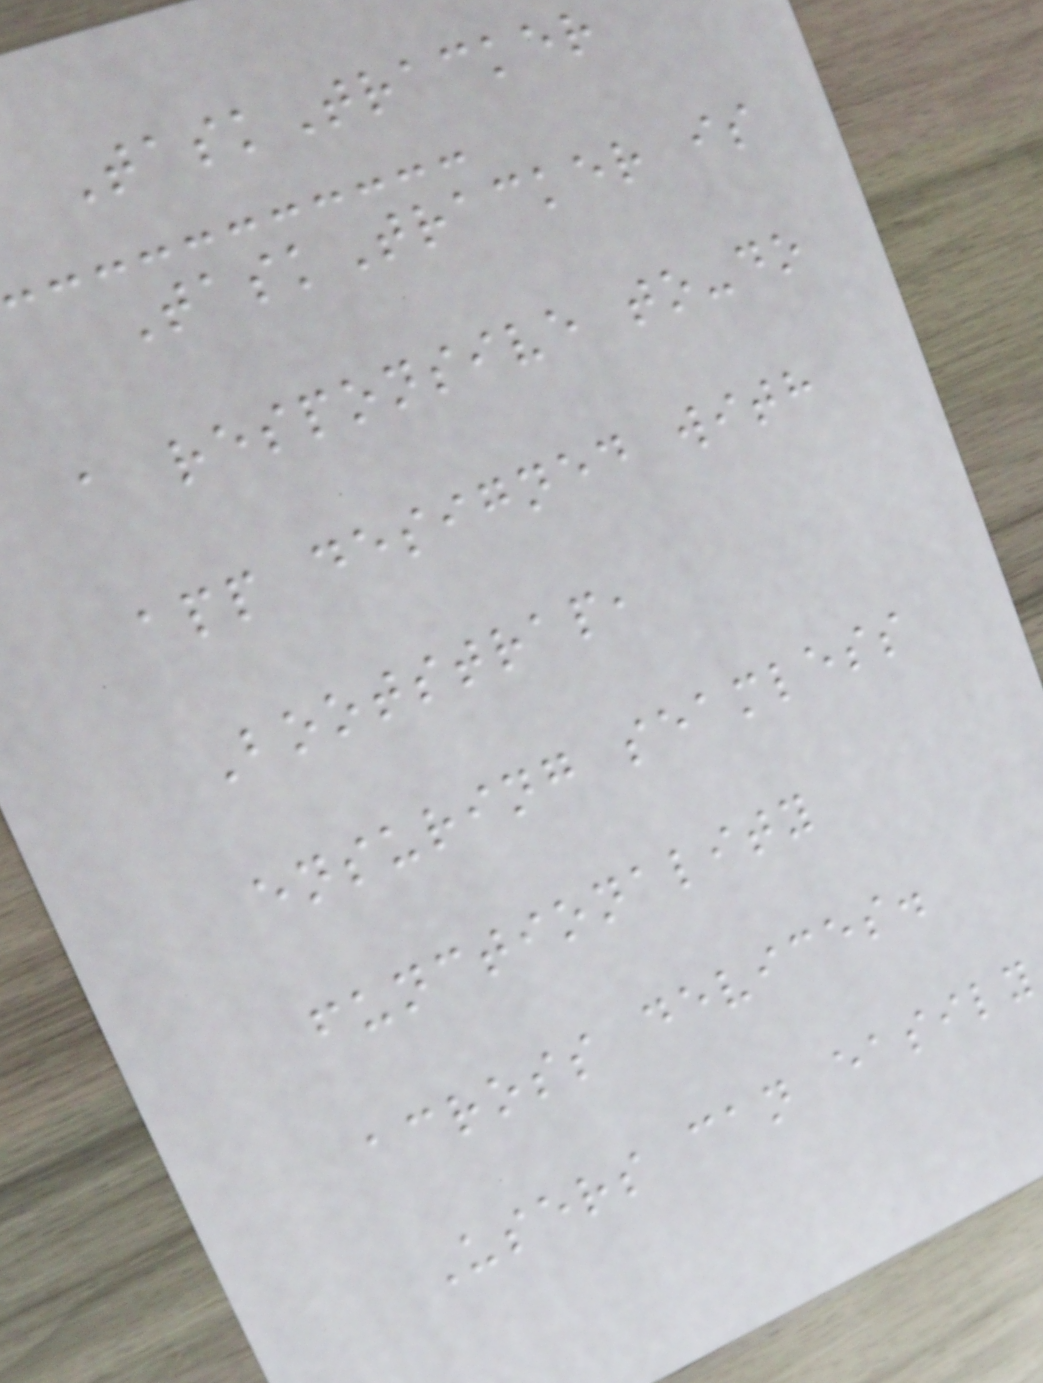TaskTracker
TaskTracker is
a responsive to-do
app designed with
Bootstrap,
ensuring seamless
functionality
across devices.
Users can easily
